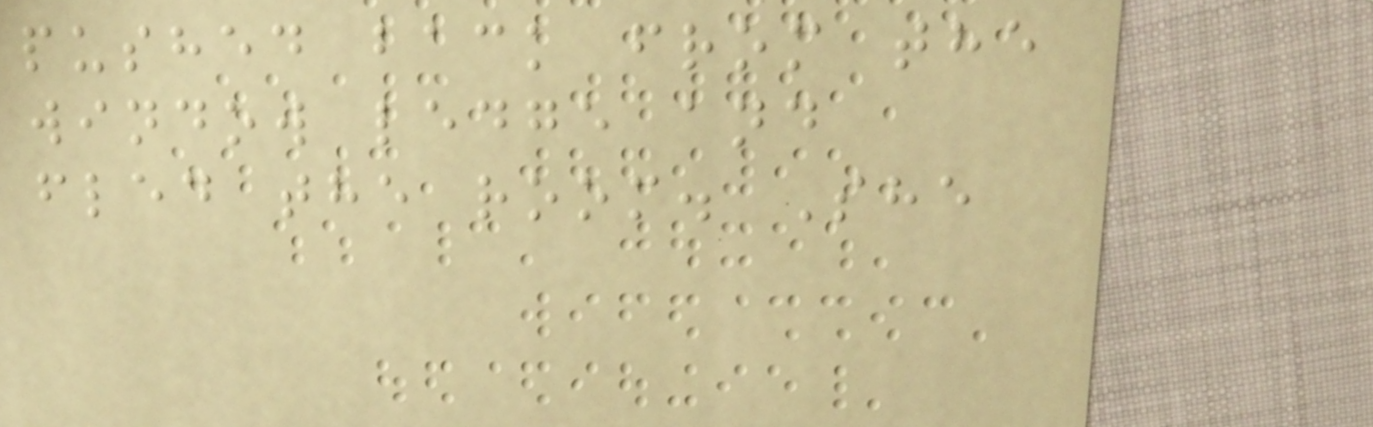pushed back from the
window ledge and
fled the room. She
